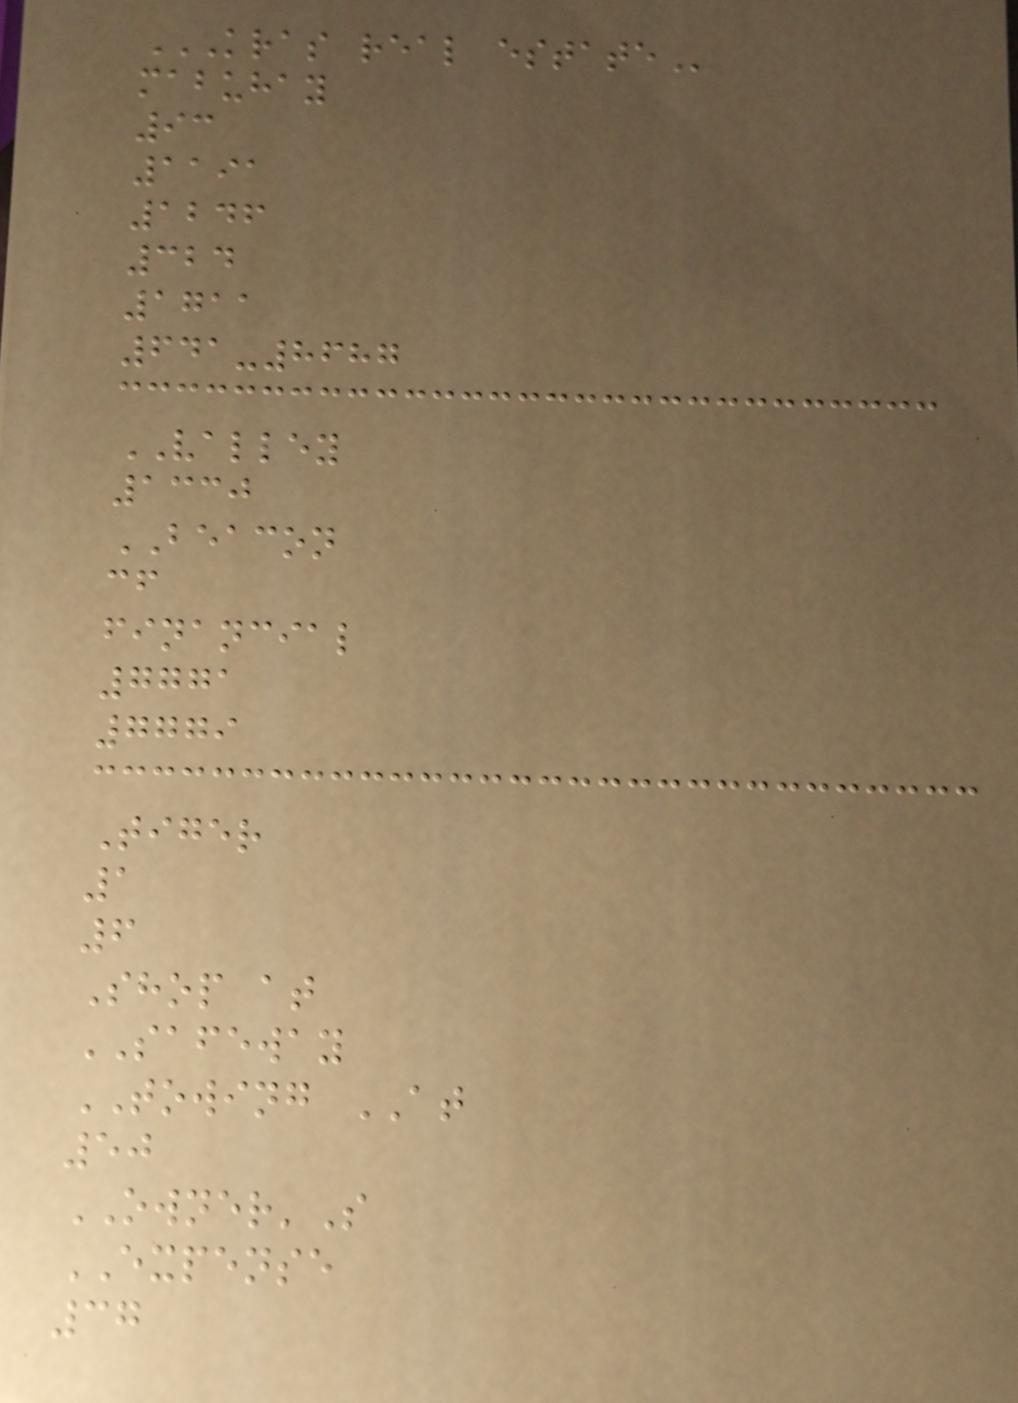KRAS REAL ESTATE
mabuhay
93
1191
1246
324
1711
641-8687
VALLEY
1330
BEACON
cf
financial
7771
7779
Tiger
1
6
Shop at
SAFEWAY
TOWING AT
50
OWNER'S
EXPENSE
37
